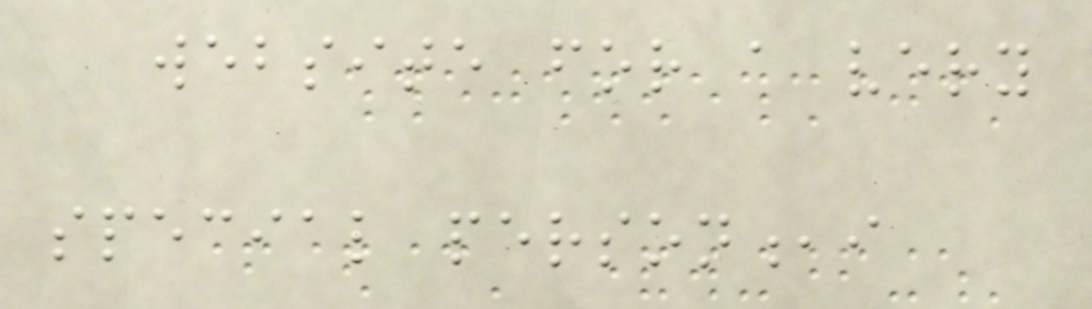website for a very
special person,i
